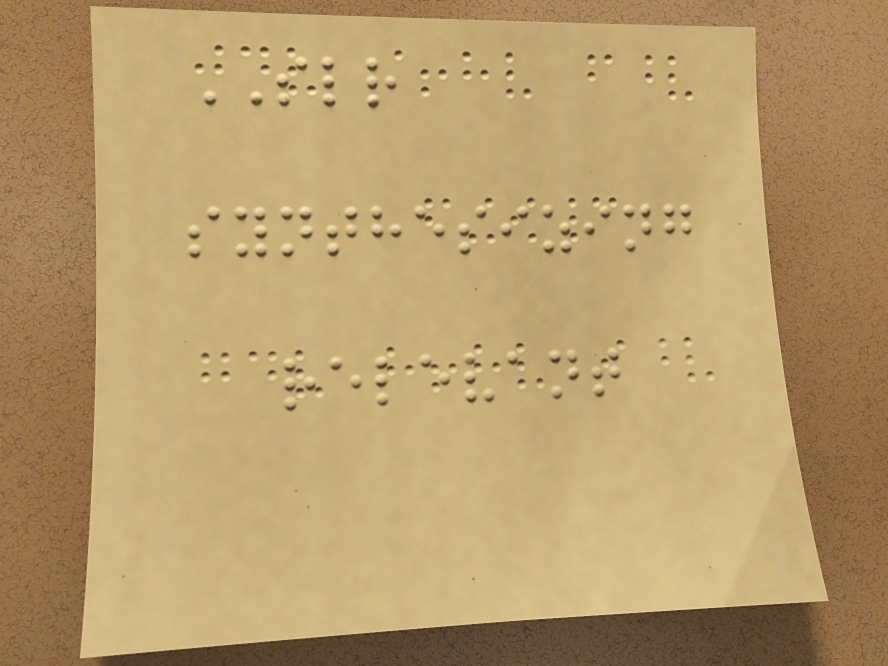SLR
synthesizing
relevant
